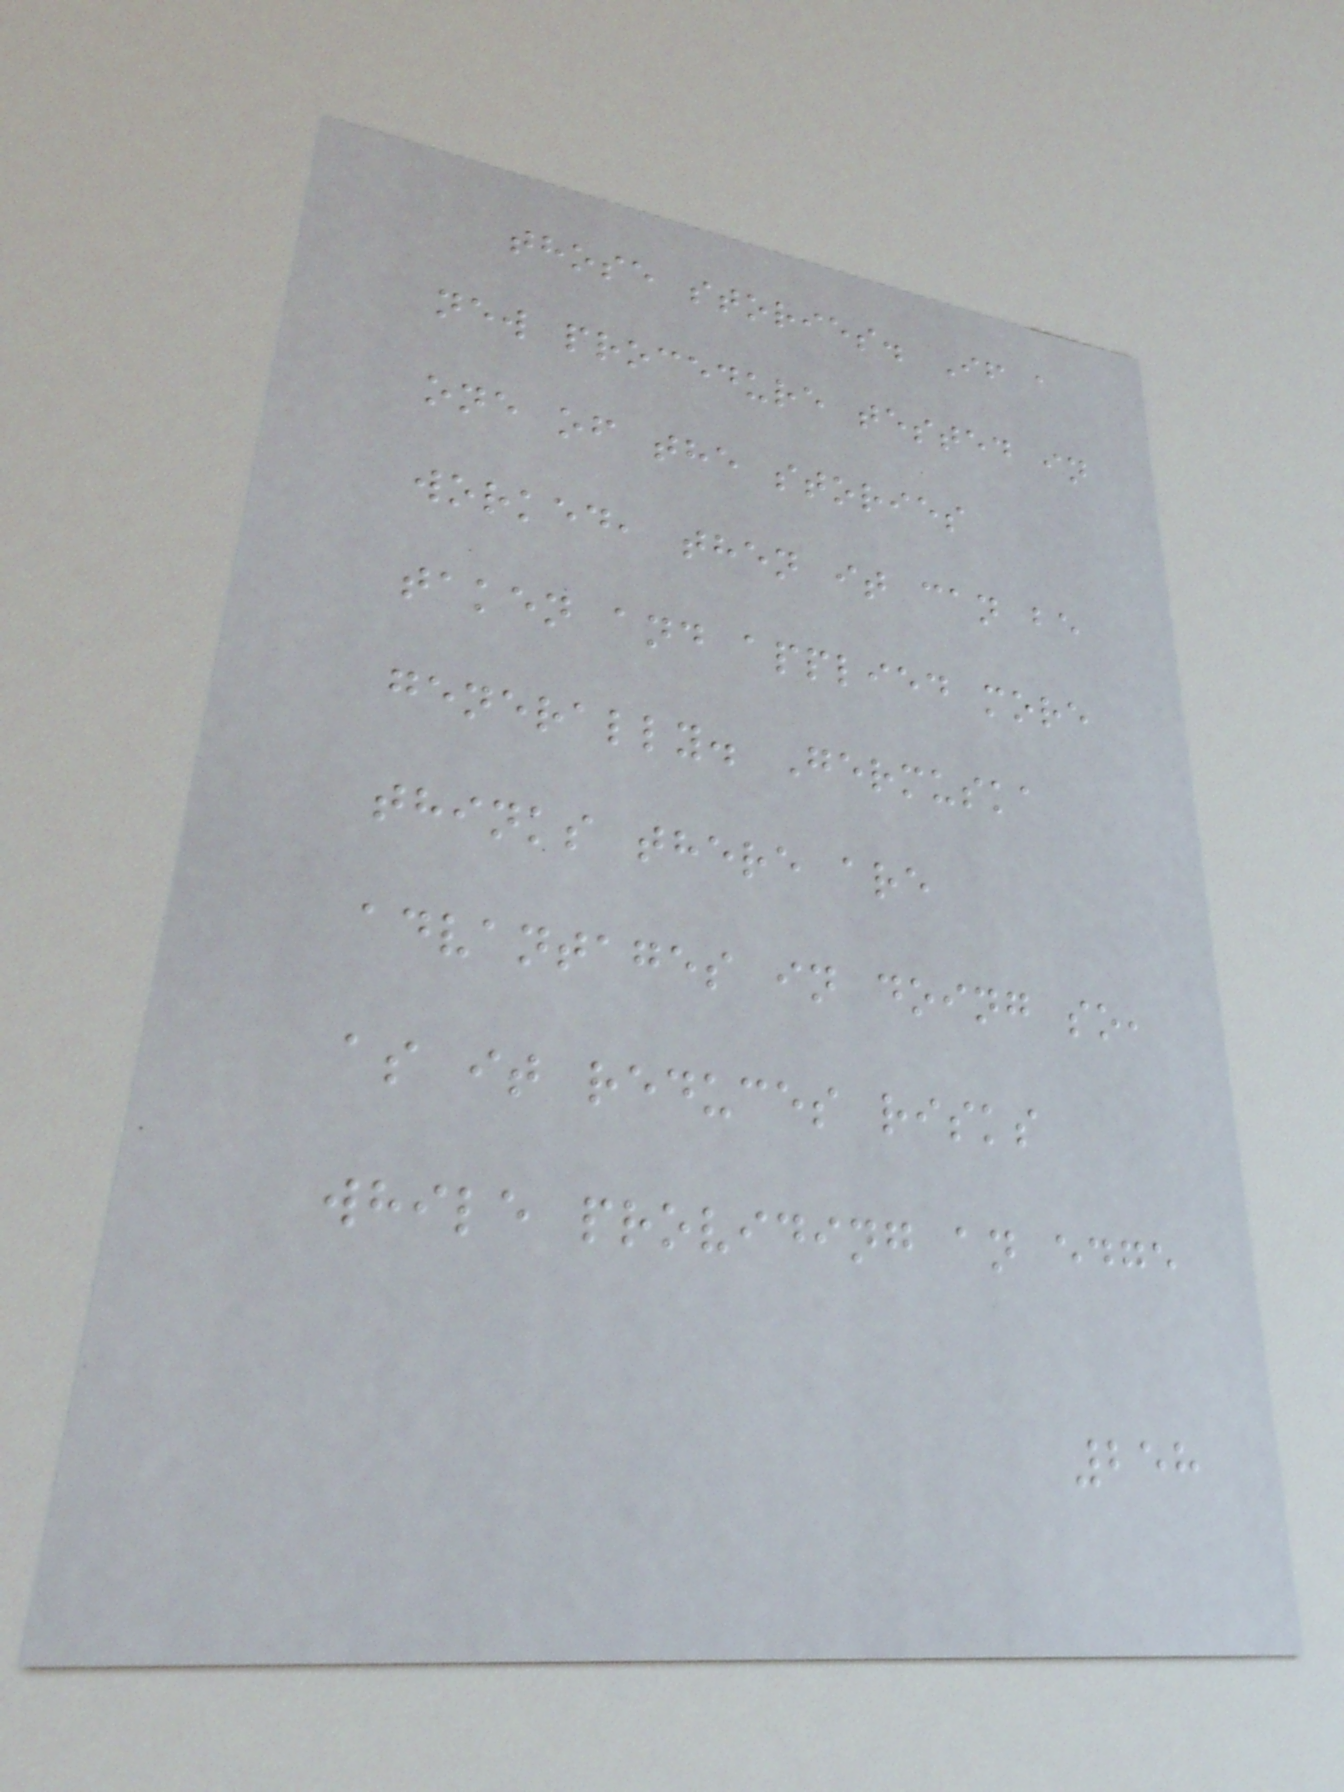those stories. If a
new procedure tested in
one of the stories
worked, then it can be
taken and applied more
generally. Germuska
thinks there are
advantages in doing so,
as it reduces risks
while providing an edge
258
